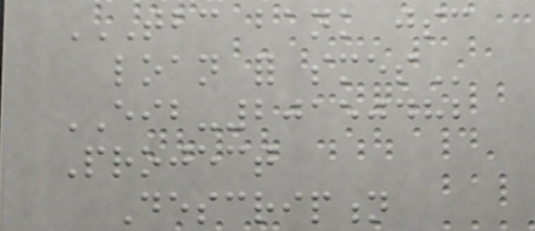TBC BANK JSC
LOAN FOR SMES
EIB-20150482
Project
Description
